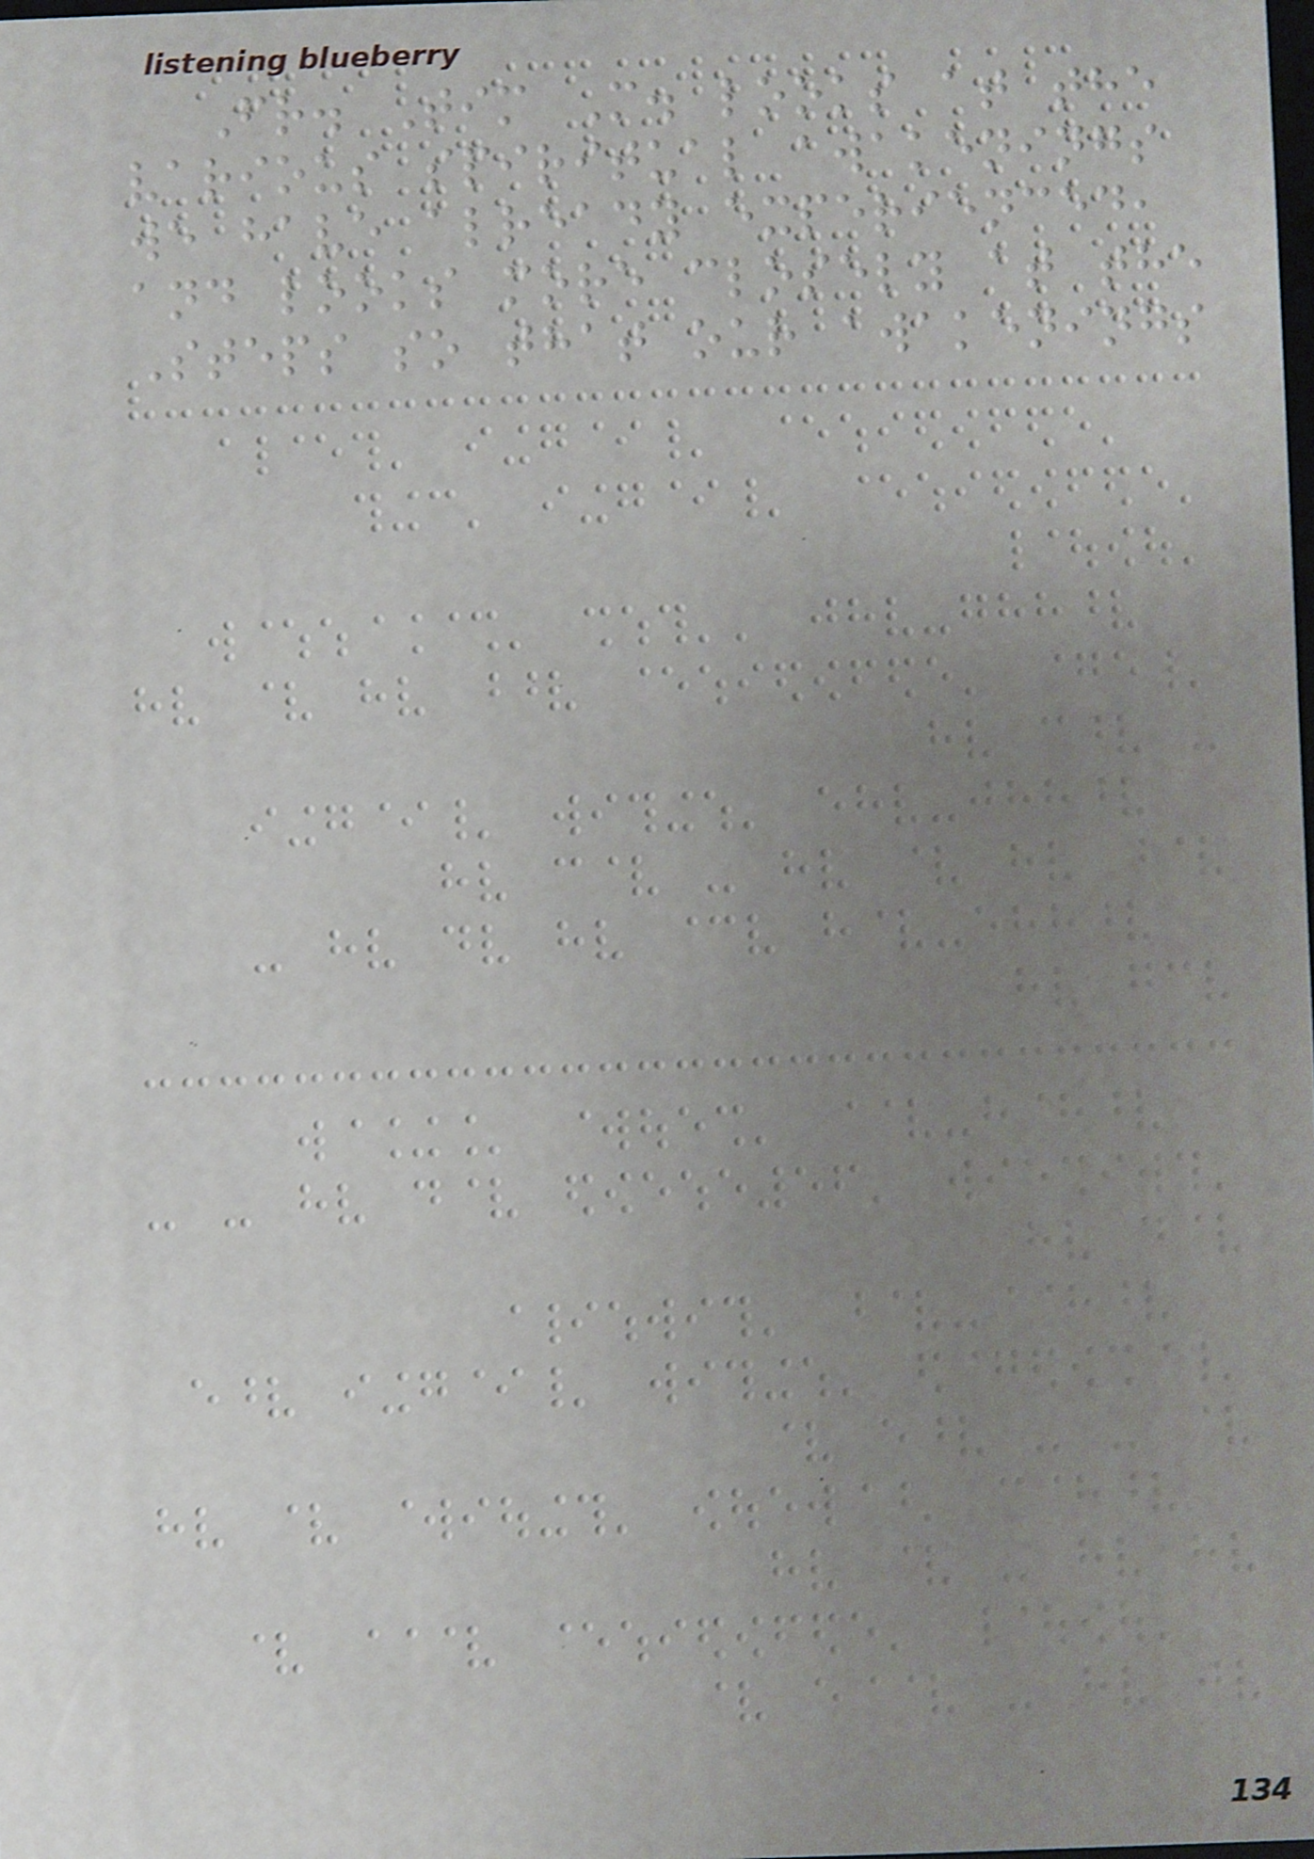Fr. Tim M. looks at the
various spiritual awakenings
we have already experienced,
and looks more closely at the
Steps so that our awakenings
